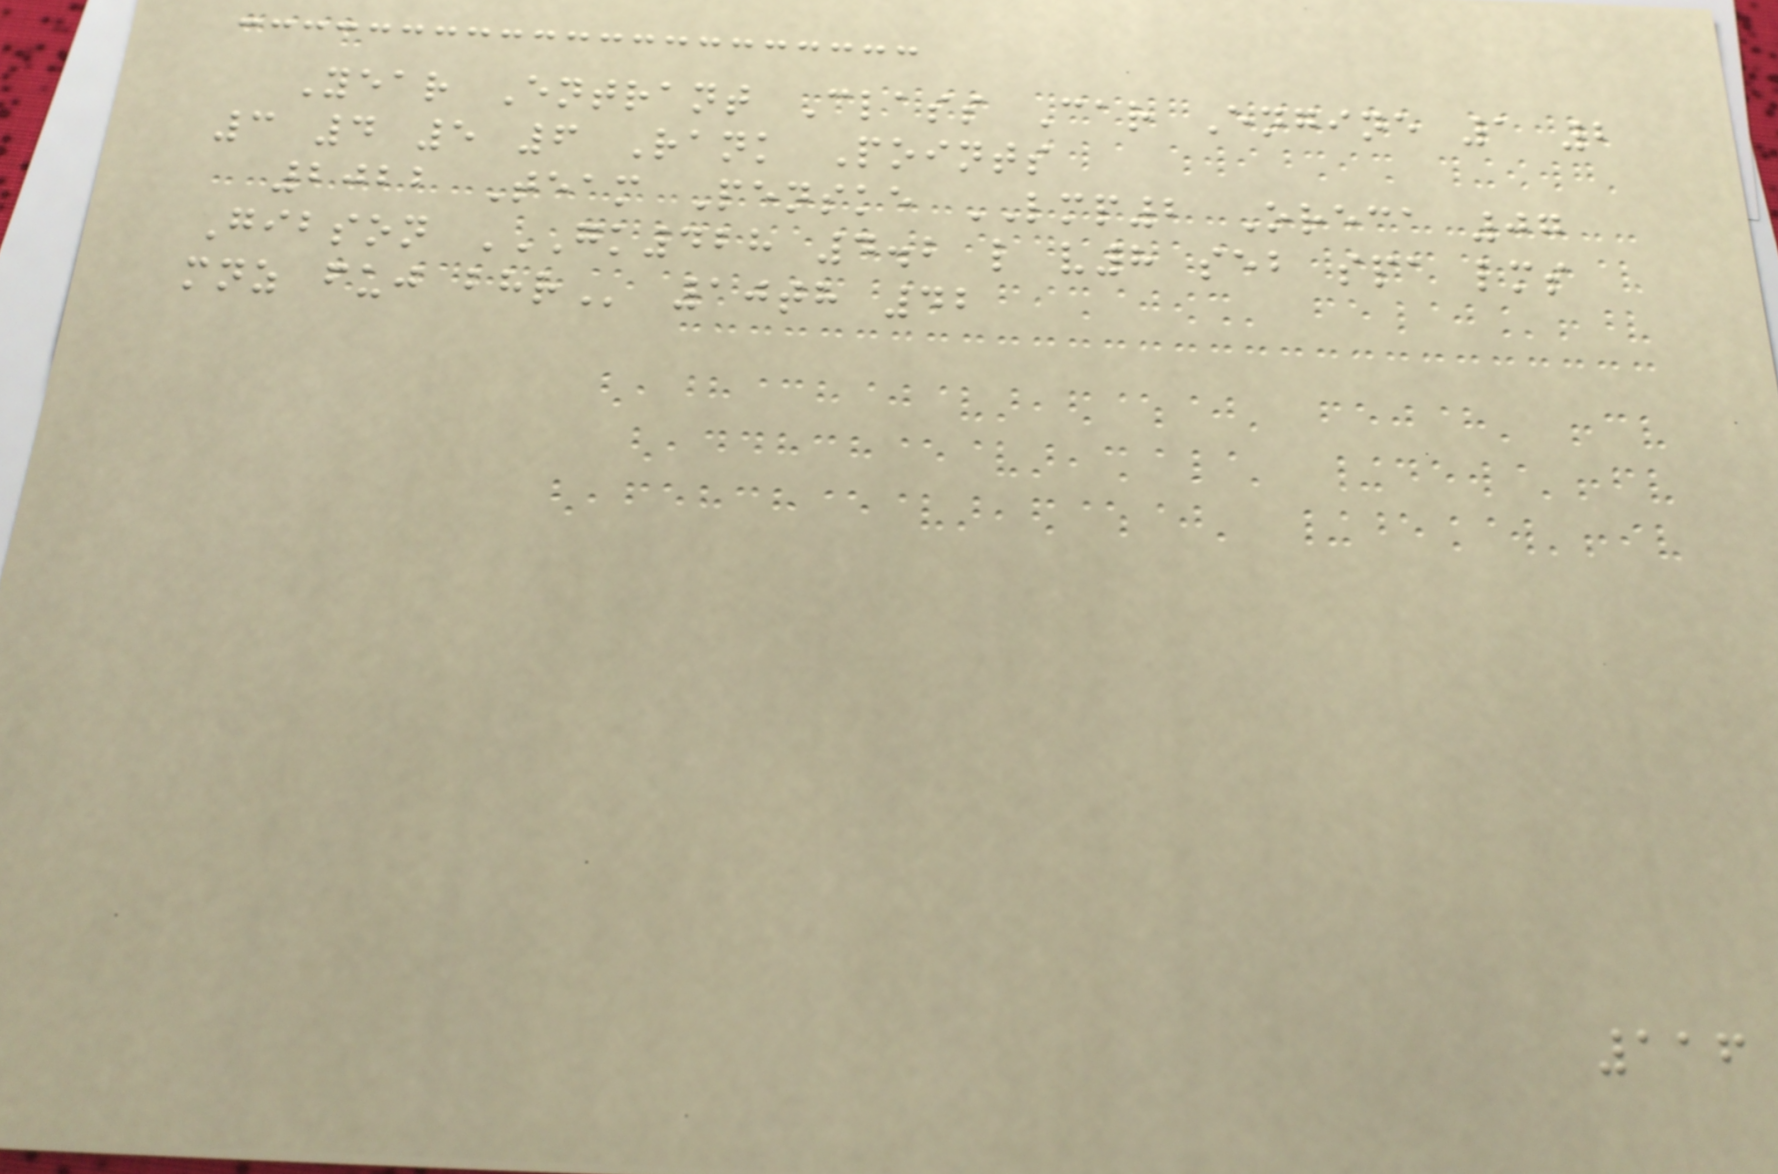Year Entrant Class Car Engine 1 2
3 4 5 6 Rank Points
2022 Team Penske LMP2 Oreca 07
Gibson GK428 4.2 L V8 SEB SPA LMS
MNZ FUJ BHR 10th 42
116
